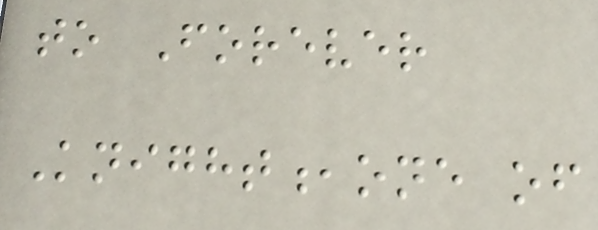to Forever
Knight,one of
